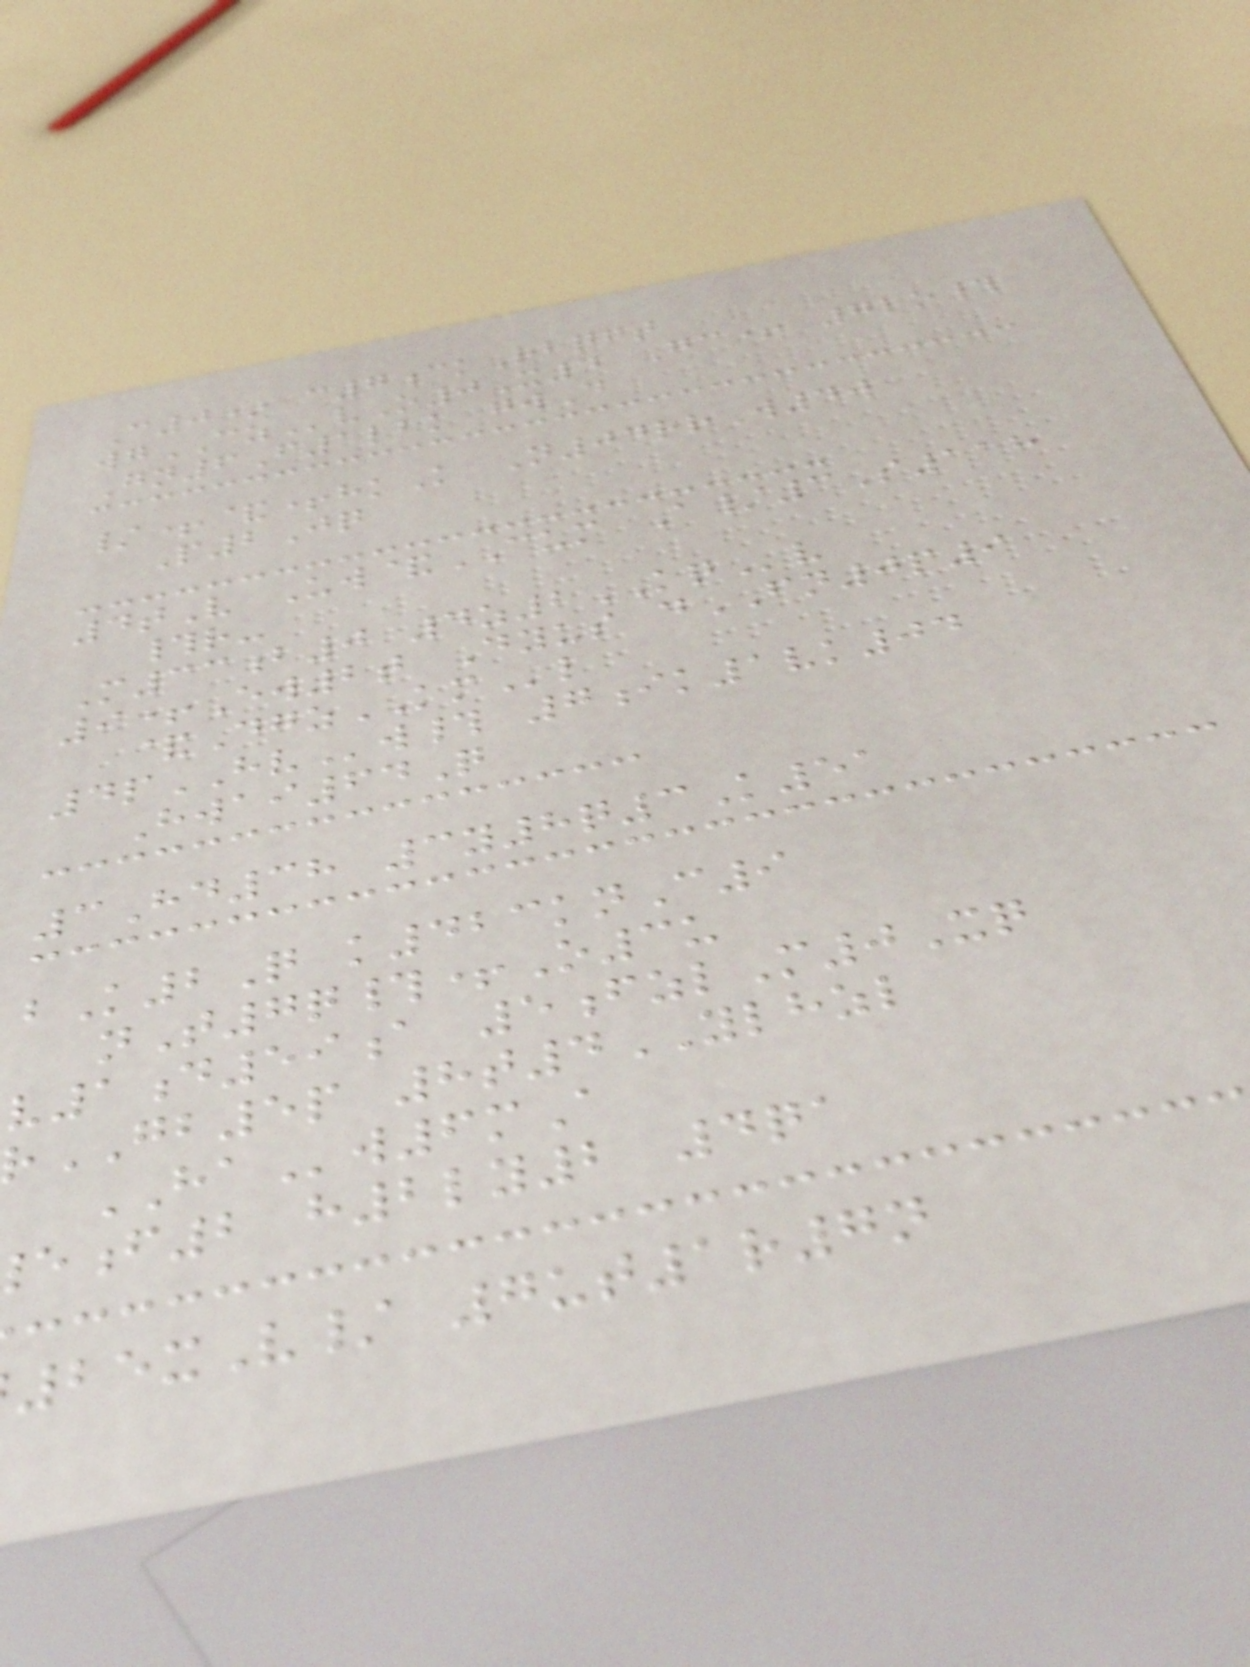C0* c7ckRbqft
wgCZvO0X4 Gc+ 7lo#
Gn6F1lbk gwD
/+&+hkK N04rrW4w
P2Jq
4tV Uw&CUM A/3S118
#r-
M33b0 4z2KQv
9+Ew2t Dyus dFN0p9
&DgzKMl
4pHVw# 7ik1vk04
Hwai64Q
3Hd38 3y8q3K51
bK2Q k423knC9
nT7q#+O3u
v1d59a 5fzlM0Xq
rGB5p 8t4YLHZL
HAw6mA
f2 h2ly2 4qa
25xV/ 7ut1r7n
